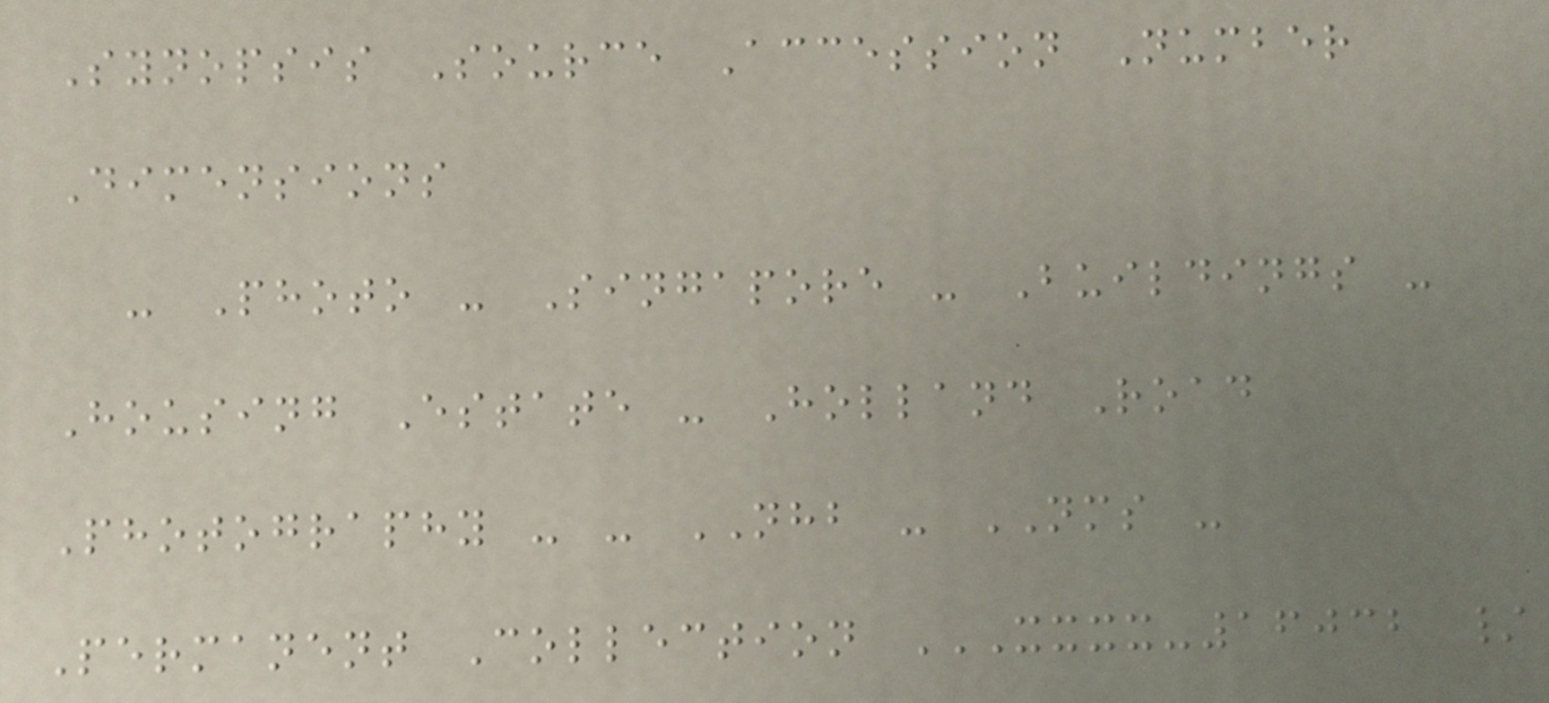Synopsis Source Accession Number
Dimensions
- Photo - Singapore - Buildings -
Housing Estate - Holland Road
Photography - - NHB - NMS -
Permanent Collection XXXX-16032 /
